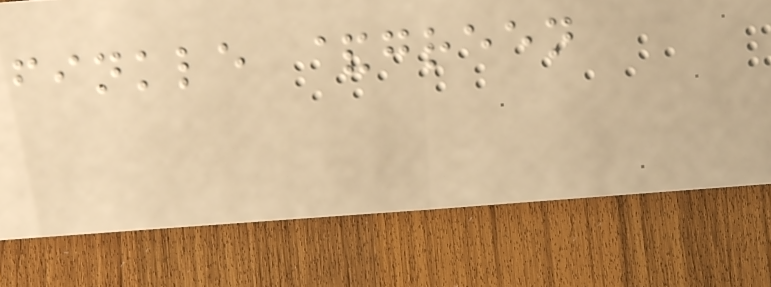finkle &green
